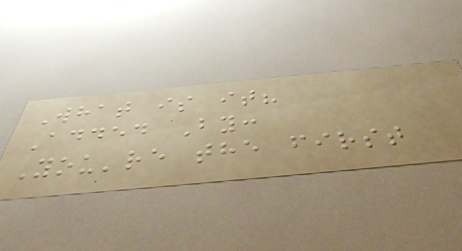What is it?
Added By:
You're the first
